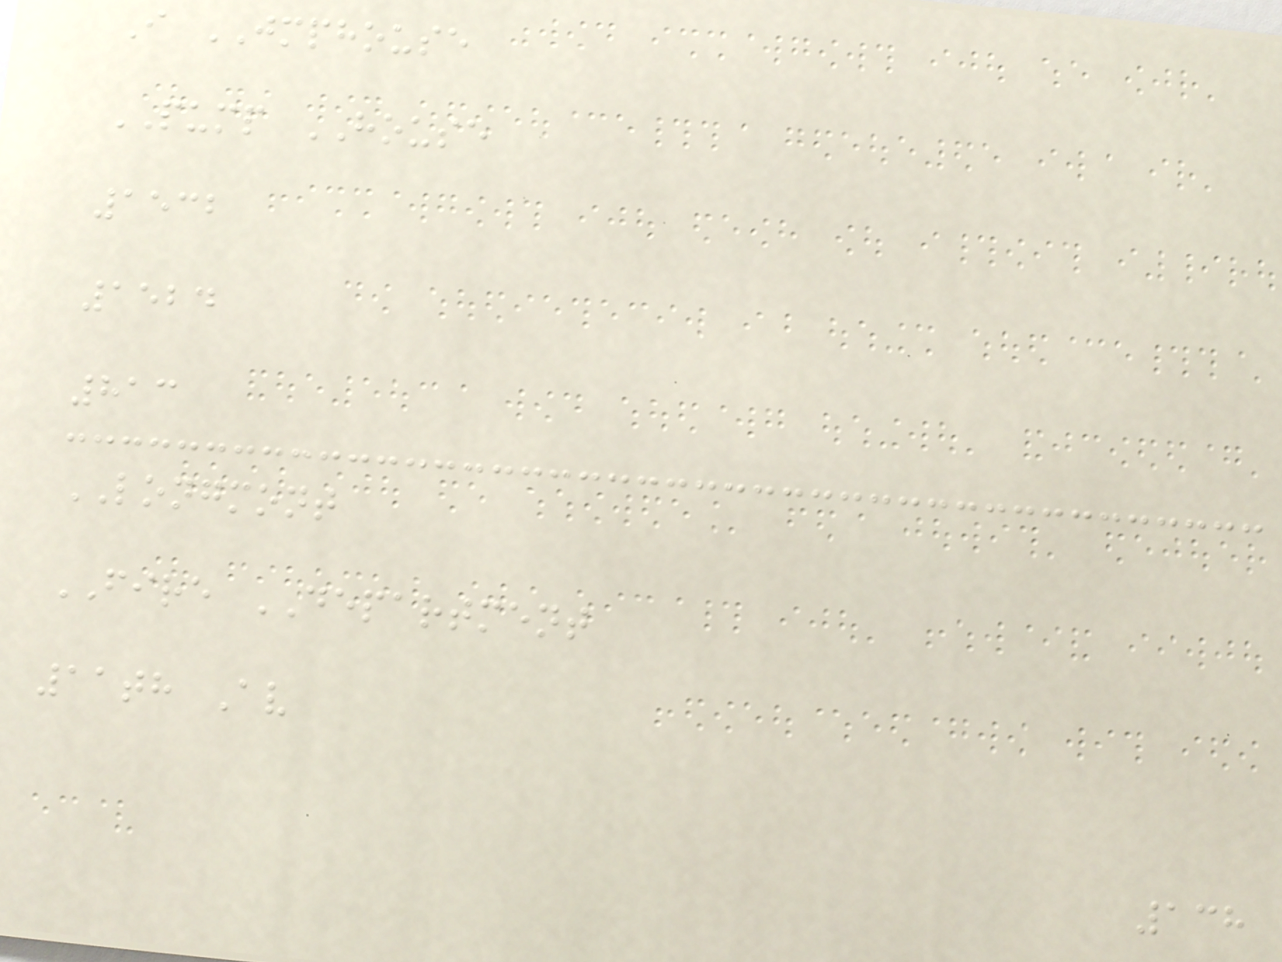I JMPHOUSE
PUMP HOUSE
1532
1524
813
LONGMONT
FIRE DEPARTMENT
11th Av
138
